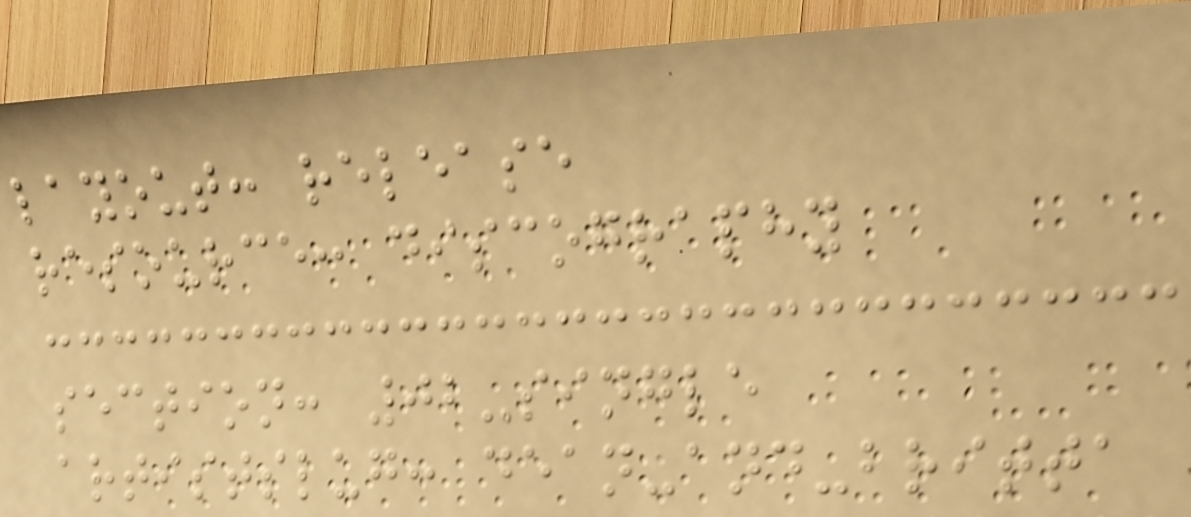layout: release
resource: discography
section: 02-single
artistslug: dean-and-britta
